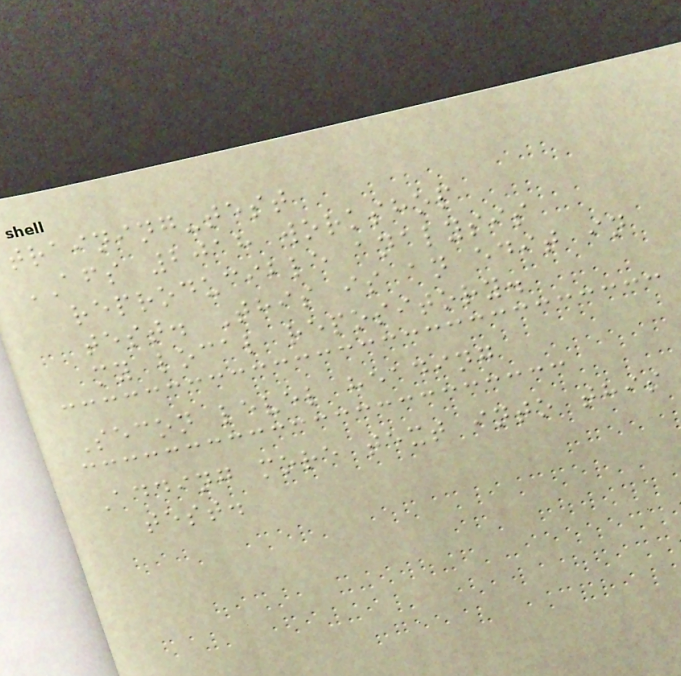training-test
AFS 2018 workshop
reproducible analysis
test. This is an edit in
my local repository.
Secon level heading
Adding more text into this
test.
